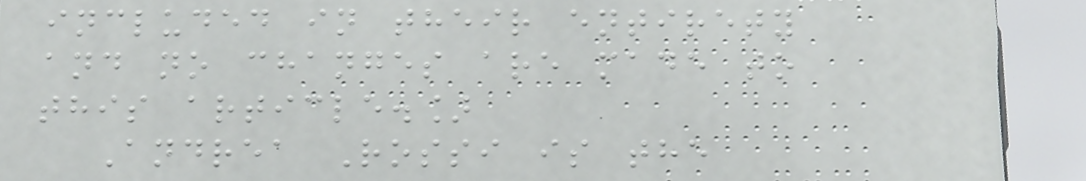included in their entirety
and no changes are made to
this article.]
Andrea Rossi is the
